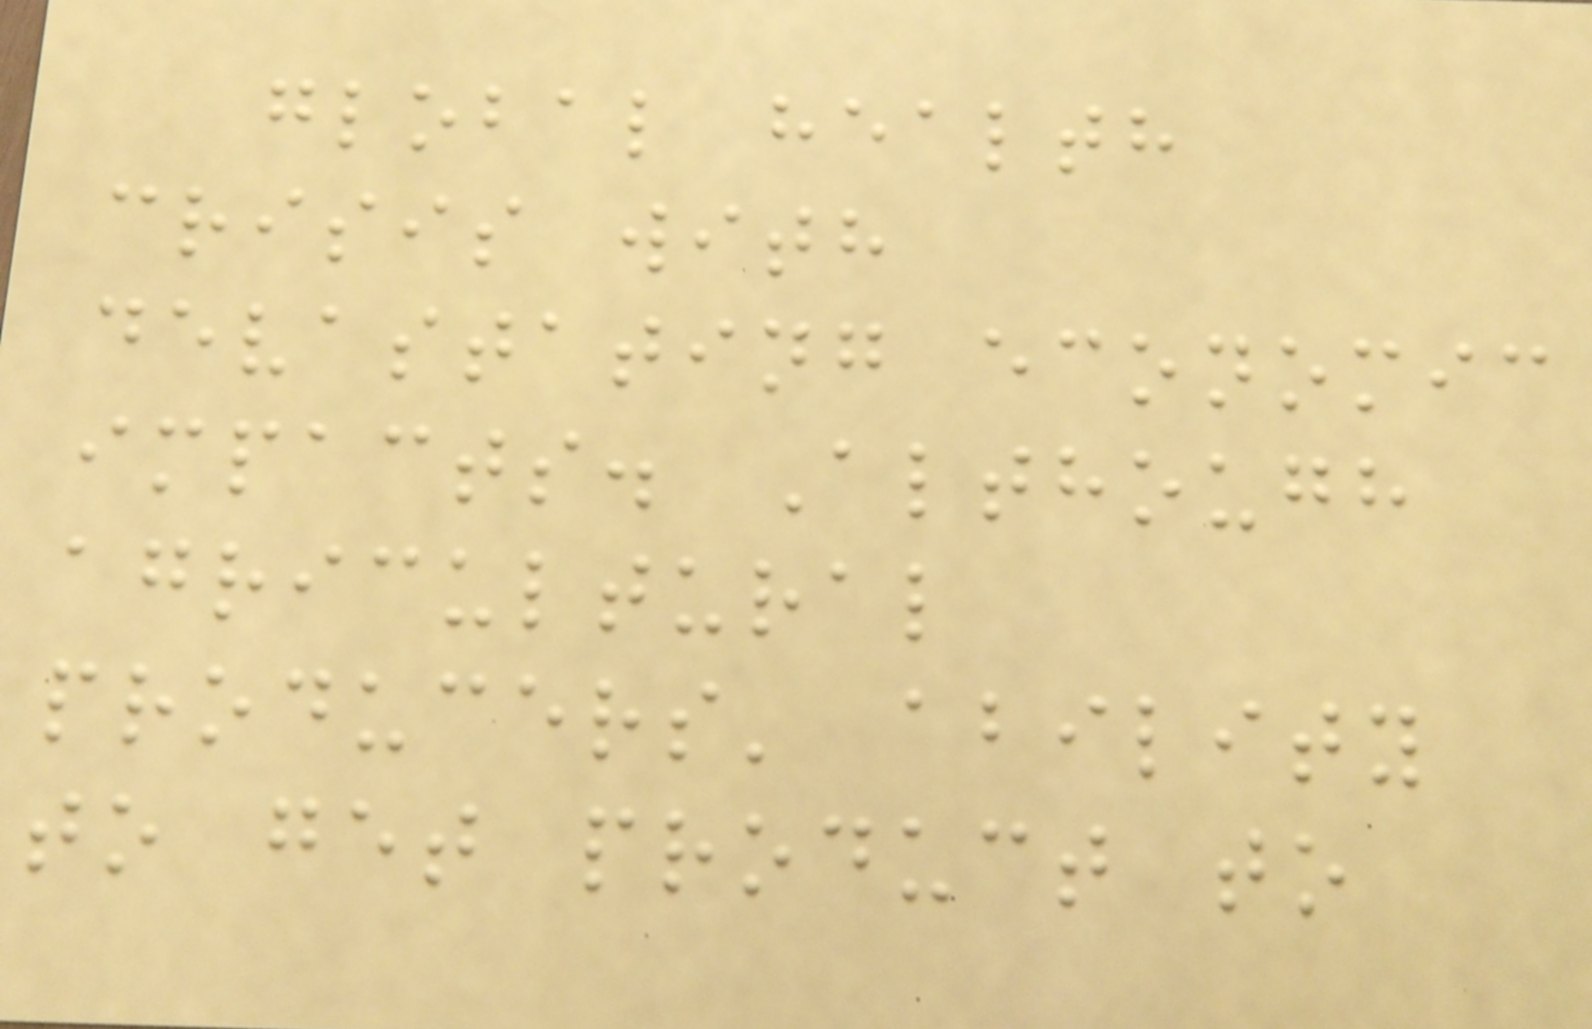global health
crisis with
devastating economic
impacts. Although
agricultural
producers' ability
to get product to
